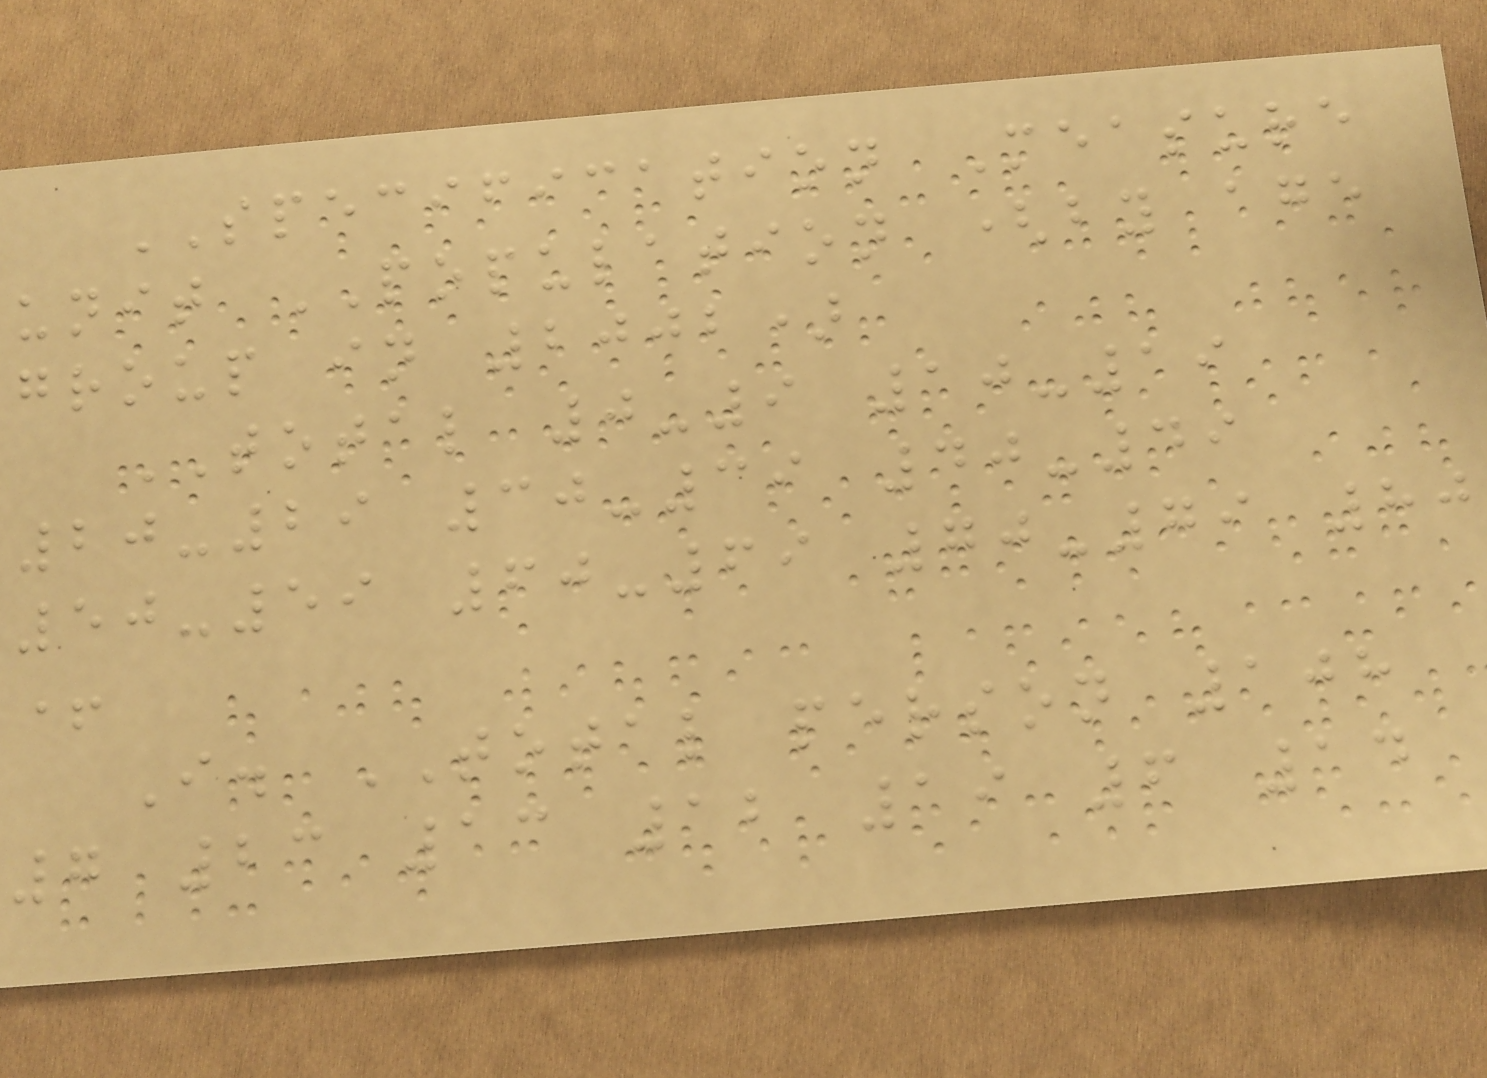SPECIFICATION Measure
unit POPULATION (by age
group in 2002)
TOTAL 0-9 10-19
20-29 30-39 40-49
50-59 60-69 70-79 80
+
I. TOTAL person 108
7 23 13 12 19 6 14
